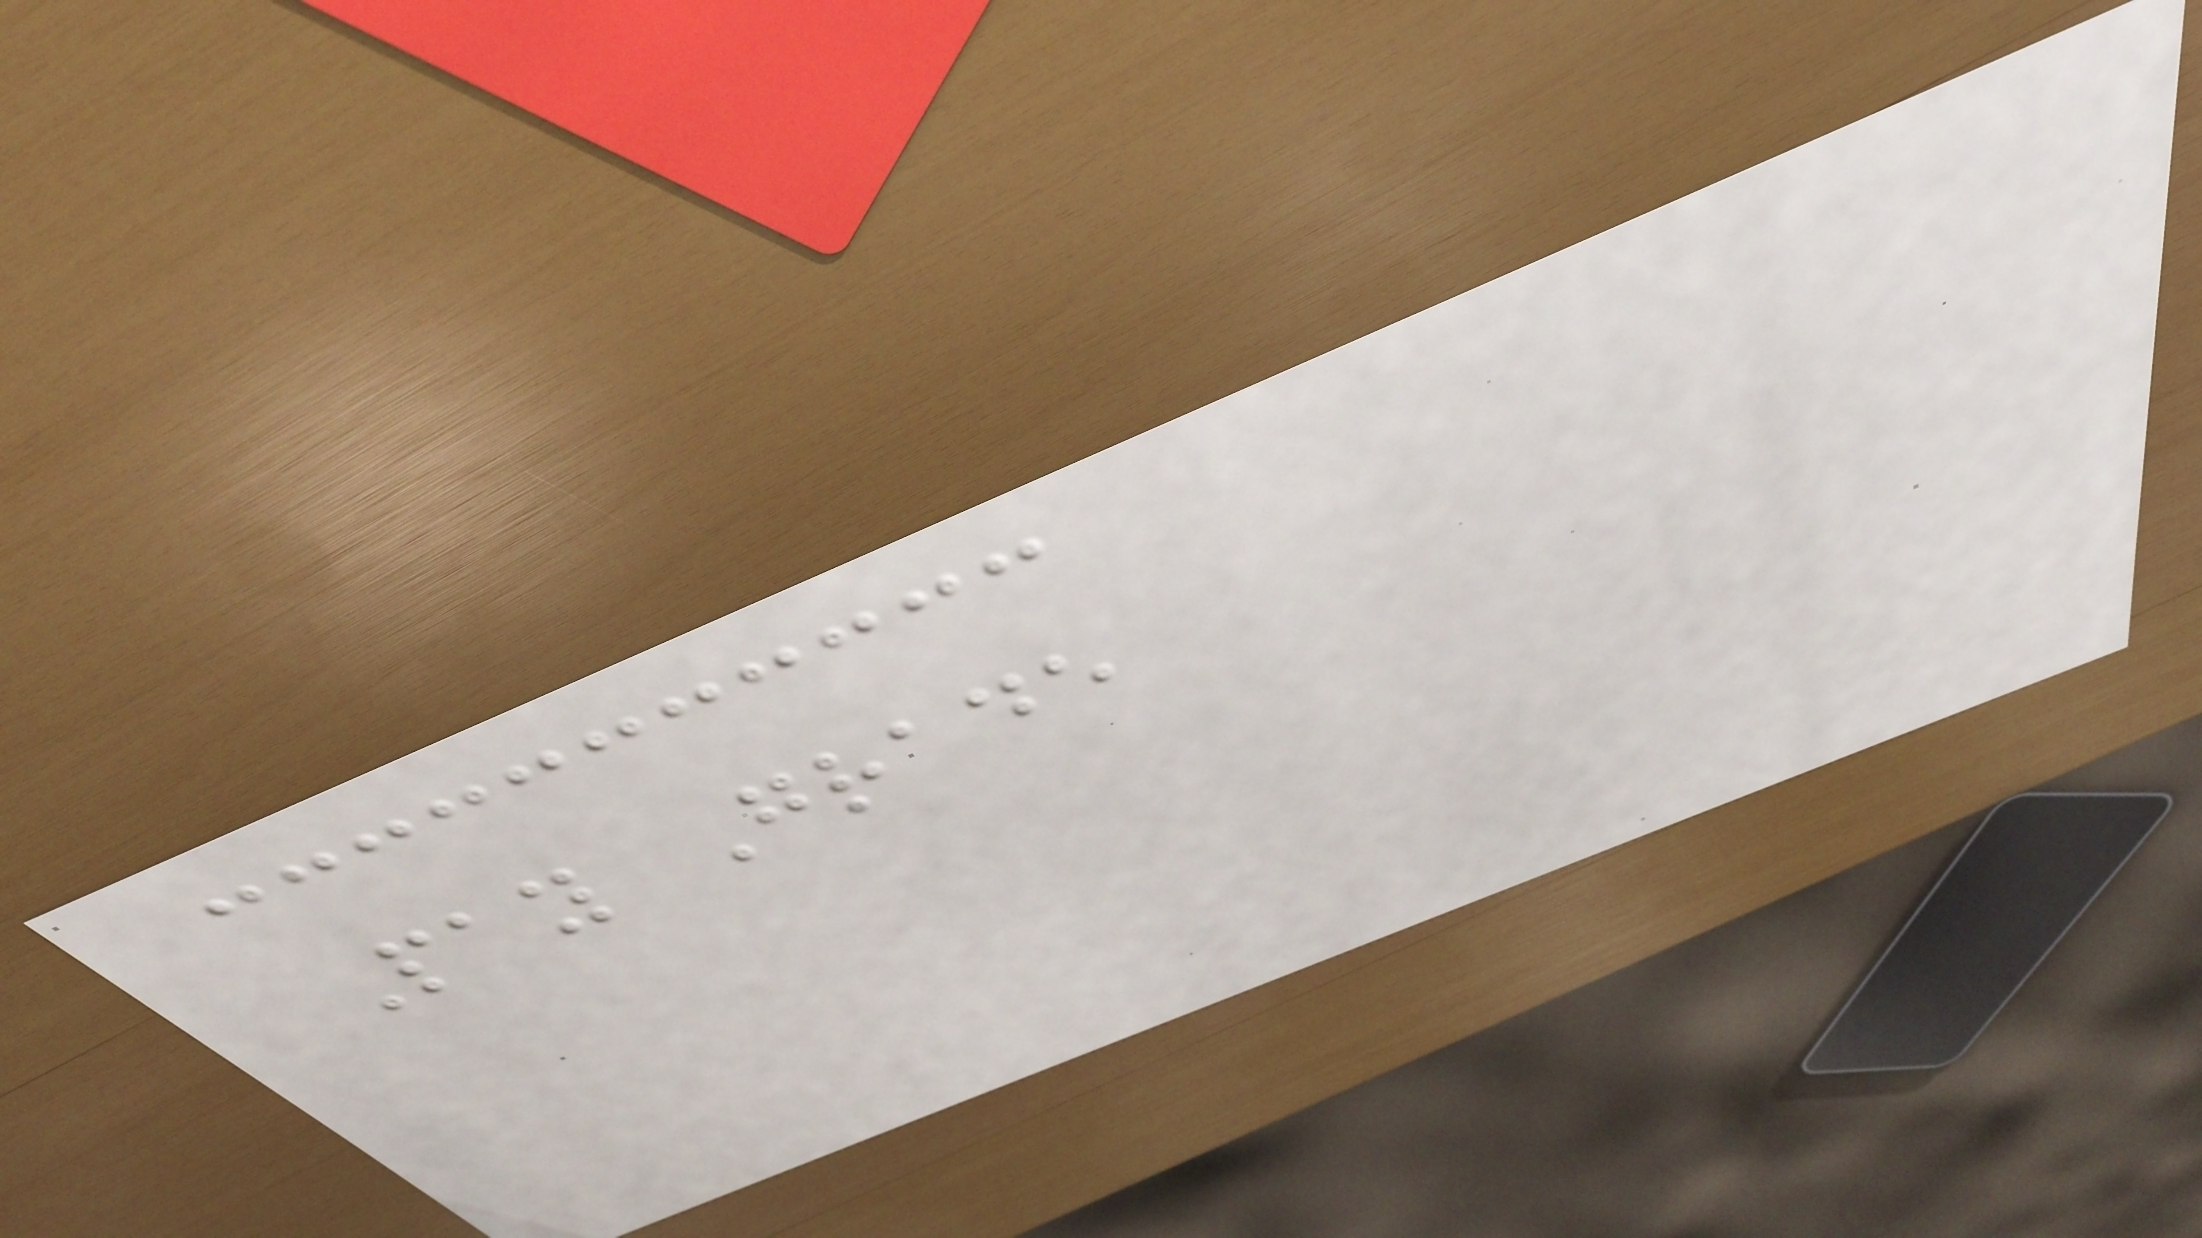Pay Grade
